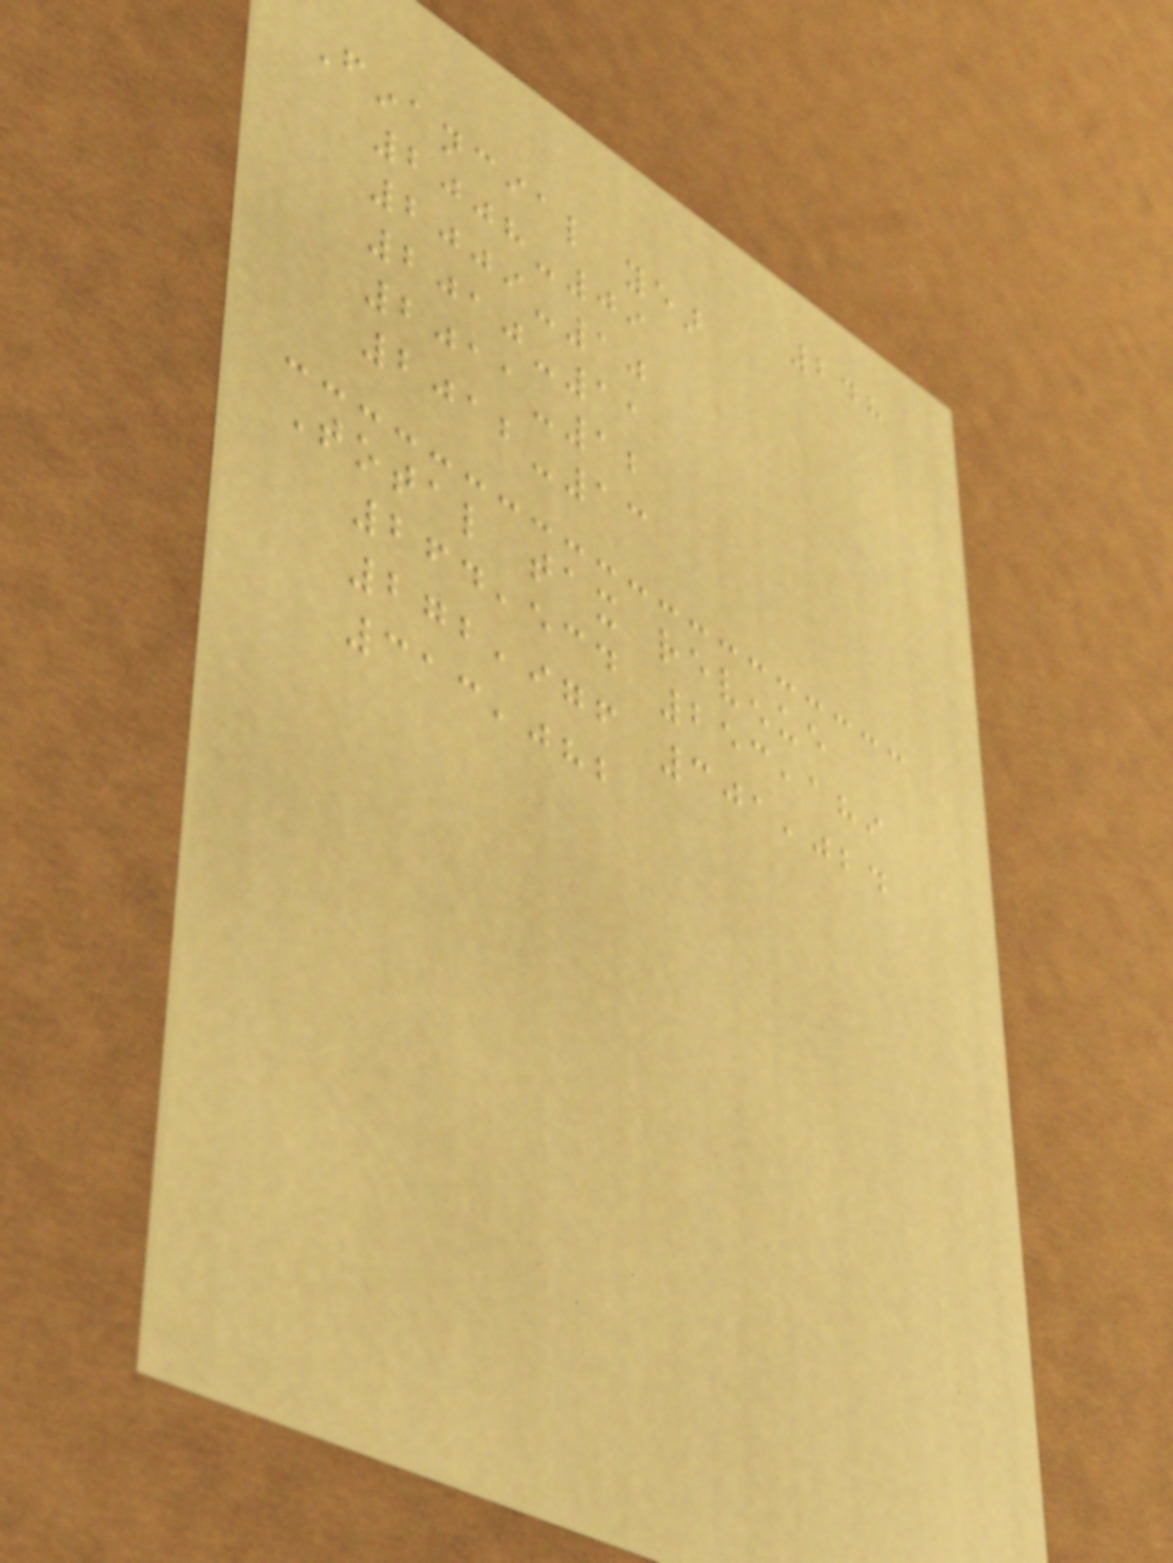248
Financial year
2008-09
2009-10
2010-11
2011-12
2012-13
Total tax revenue
264,534 253,189
272,976 301,024
313,082
